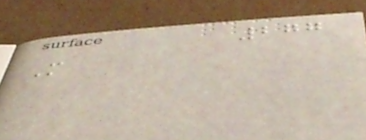277
More
